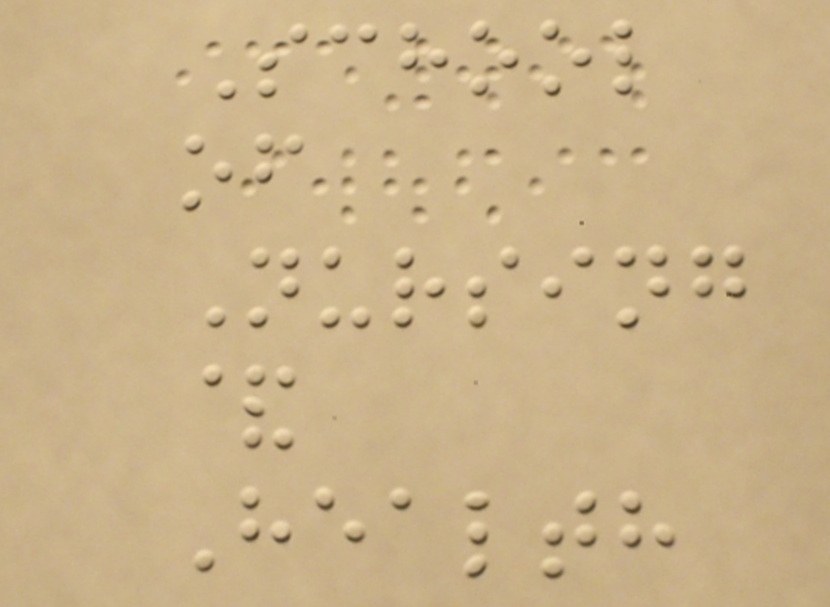School
of
Nursing
&
Health
